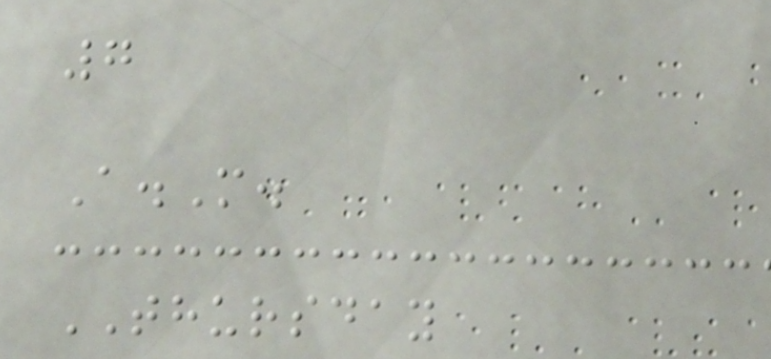7
A.M.
THURSDAY
